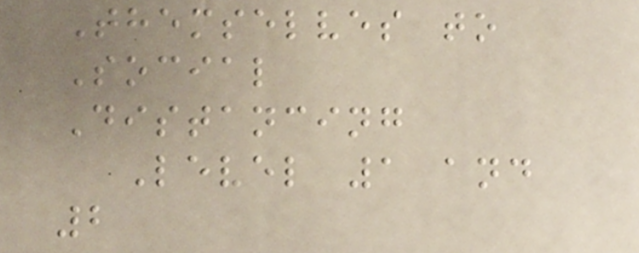Themselves to
Social
Distancing
Level 1 and
2
